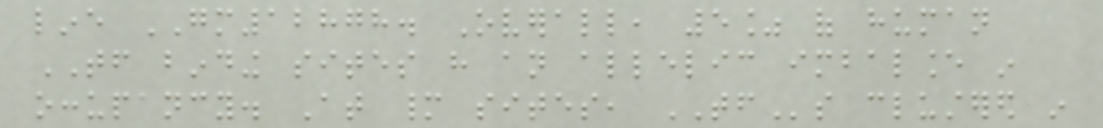line GM12878. Overall, 5% of human
TF binding sites have an allelic imbalance in
occupancy. At many sites, TFs clustered in
